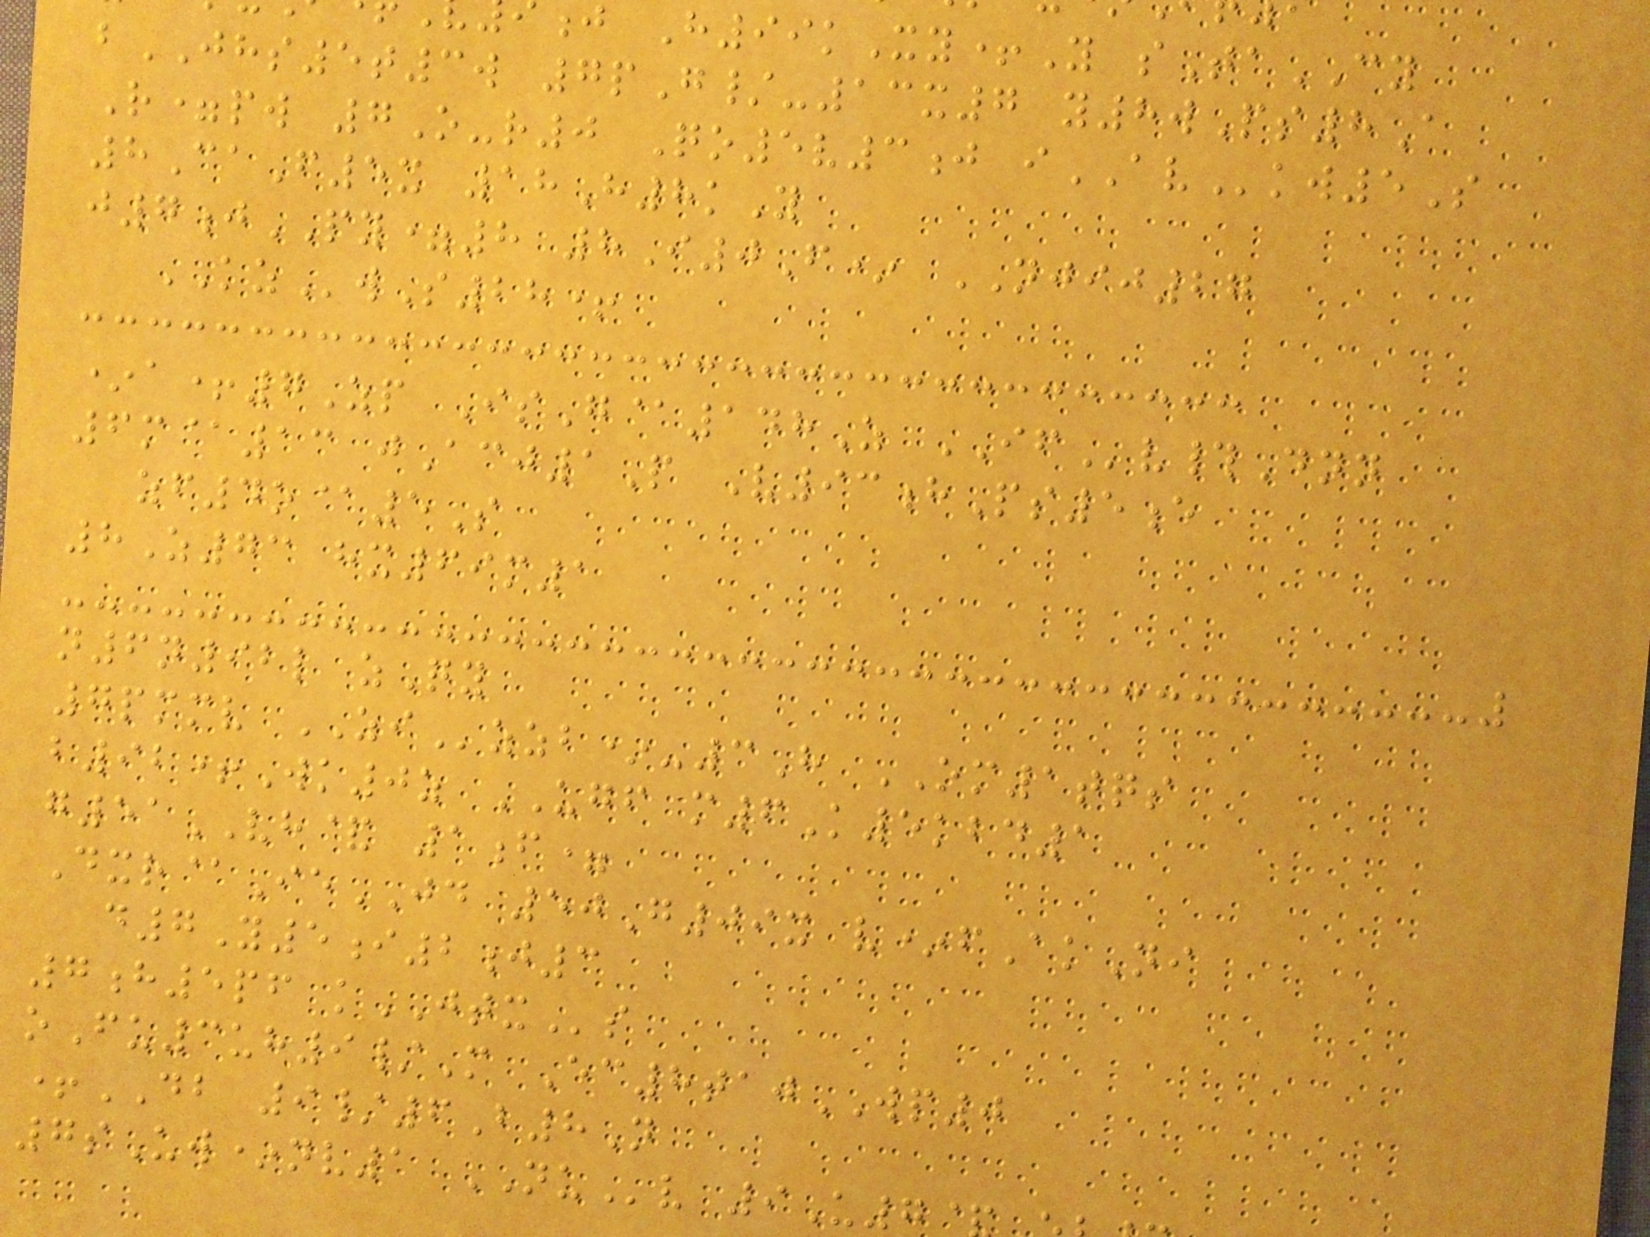j H99kXy+Y sTaCY
bJHS5t3w 7pG/-13x7 y8wPs8A
R=pw 7O-r0 Qo5v3j iAVkw5S
8CaF5x 18H8kY
j7jPY=8 8I0F* NJIJ27
KZwS28+
*a+7Zp IsG@148Z IFv#Dnn
6m@13 jAcj1P V93hPs5e
zf4o@5S
8Z73 hx69m1
n6n92l zQy
7pmmv ZIzzb*-3H OM1tqs
b92+Wk0z UGF m6K5kbd1
g51VH& 1f=
Dxr@IeJD 50G09x v*fAkNi
d7Y5i2j3
7h5pf kJTXs
oFu3uh9/M Ec8tajWP0
+DB 9/6B8N
7sUw*nv1 NUv 9U7
